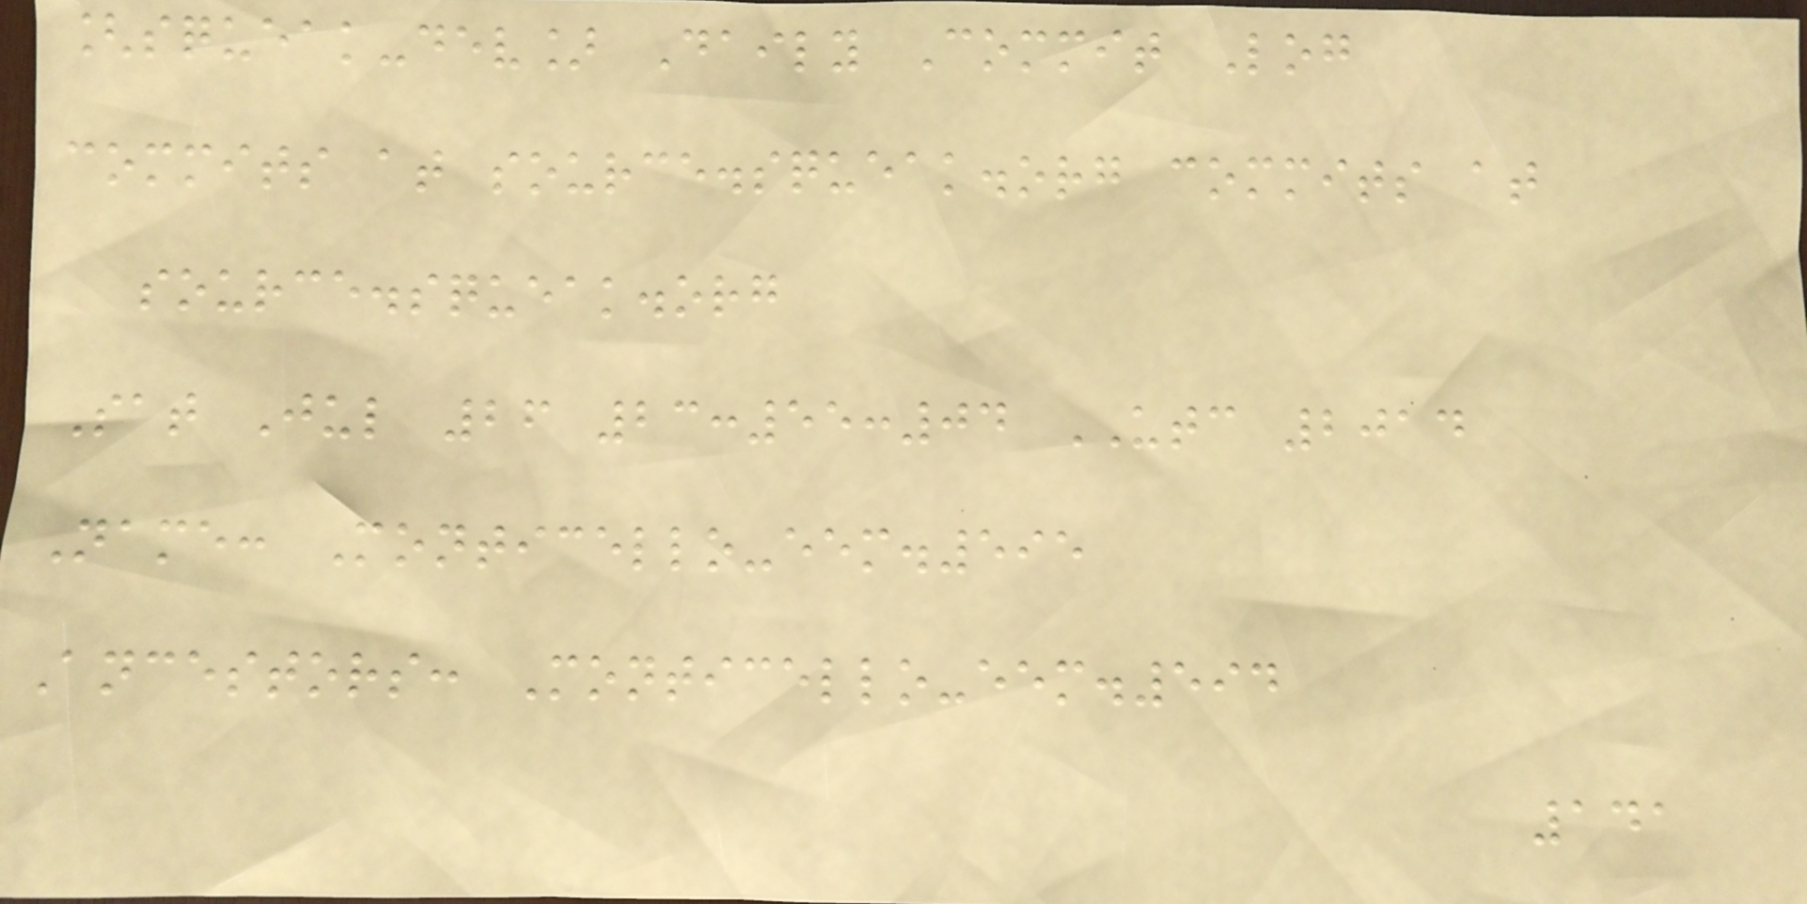[squeak-dev] Daily Commit Log
commits at source.squeak.org commits at
source.squeak.org
Sat Jul 26 23:55:04 UTC 2014
Name: Monticello-eem.595
Ancestors: Monticello-eem.594
141
